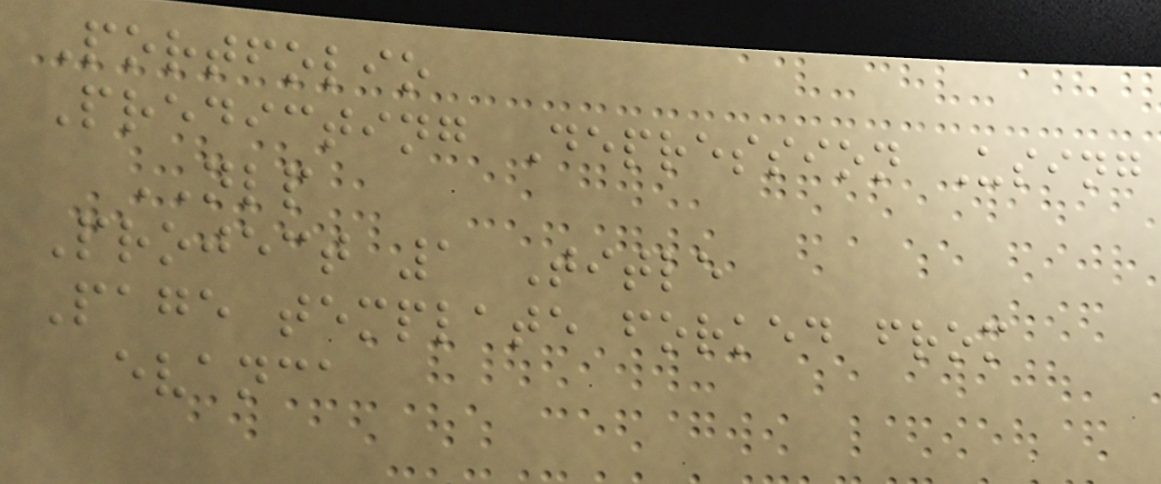Portfolio
Predicting Depression Using
NLP
Project 1 Title
Page template forked from
evanca
